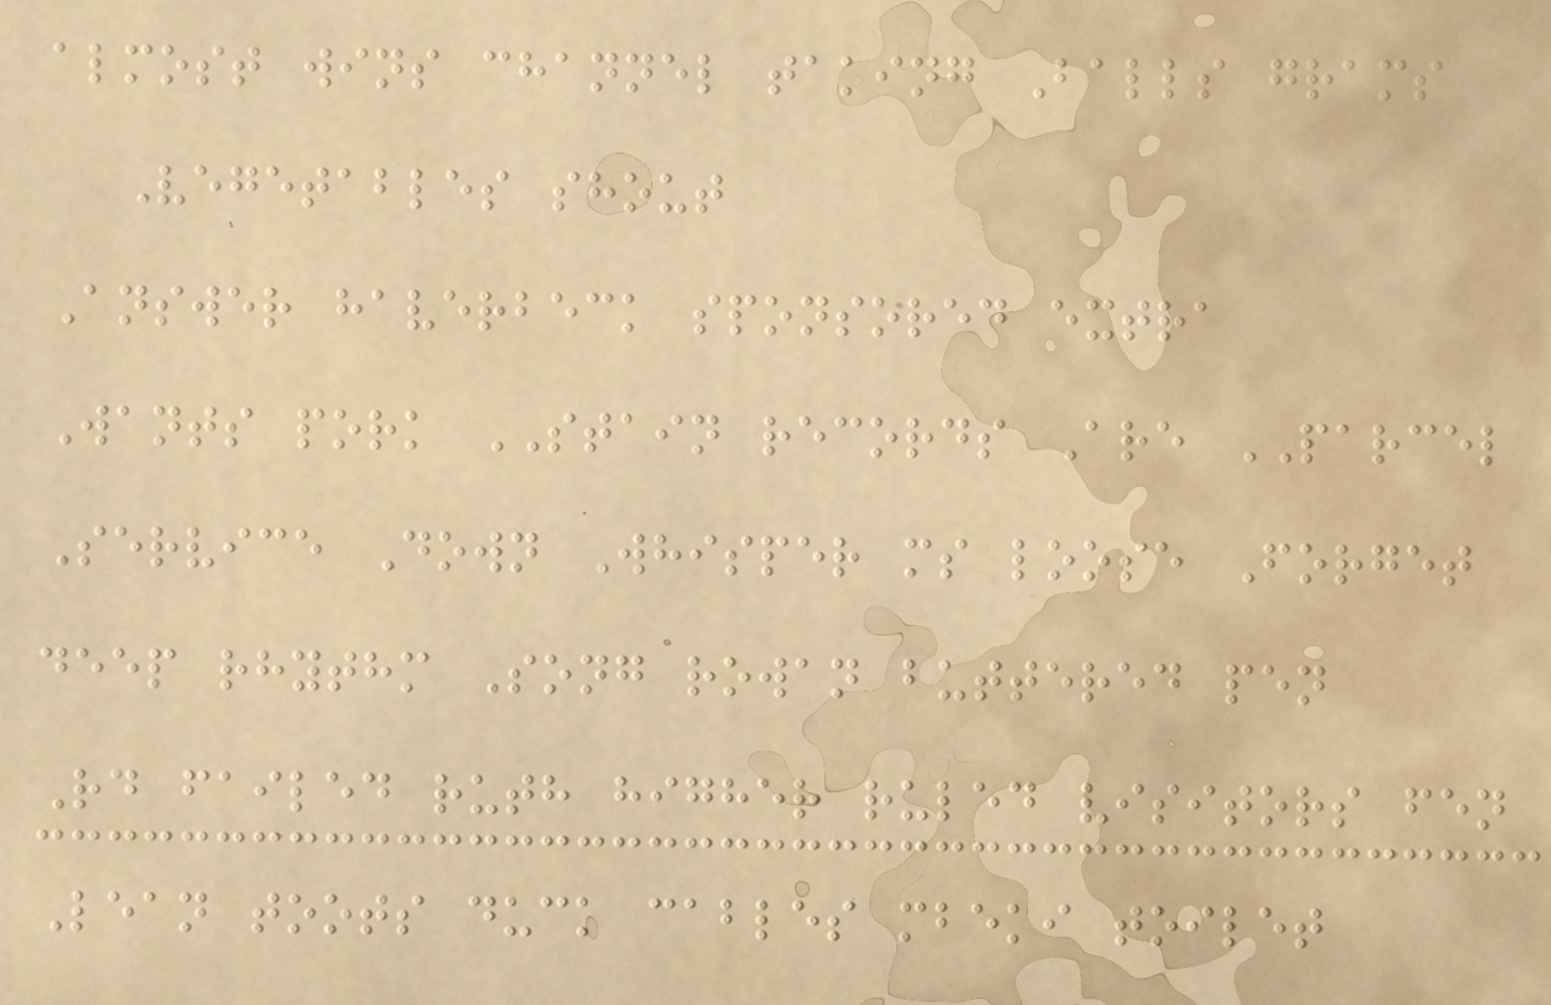almost wins channel taking Balls grams
Vegetables shout
Answer haverbeck sponsored extra
Wants pork STAIN records Are PARCEL
Service Down Whisper ms loose Forget
deep rhythm Song rowan buttered pen
Rd failed ruth higher ruled visitors fen
Lean toots duck cables mbeki toilet
